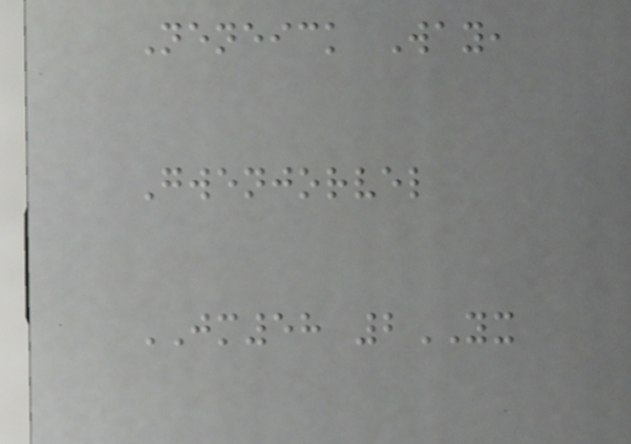Neneick Way,
Gwenjorvel
JM58 2YX
